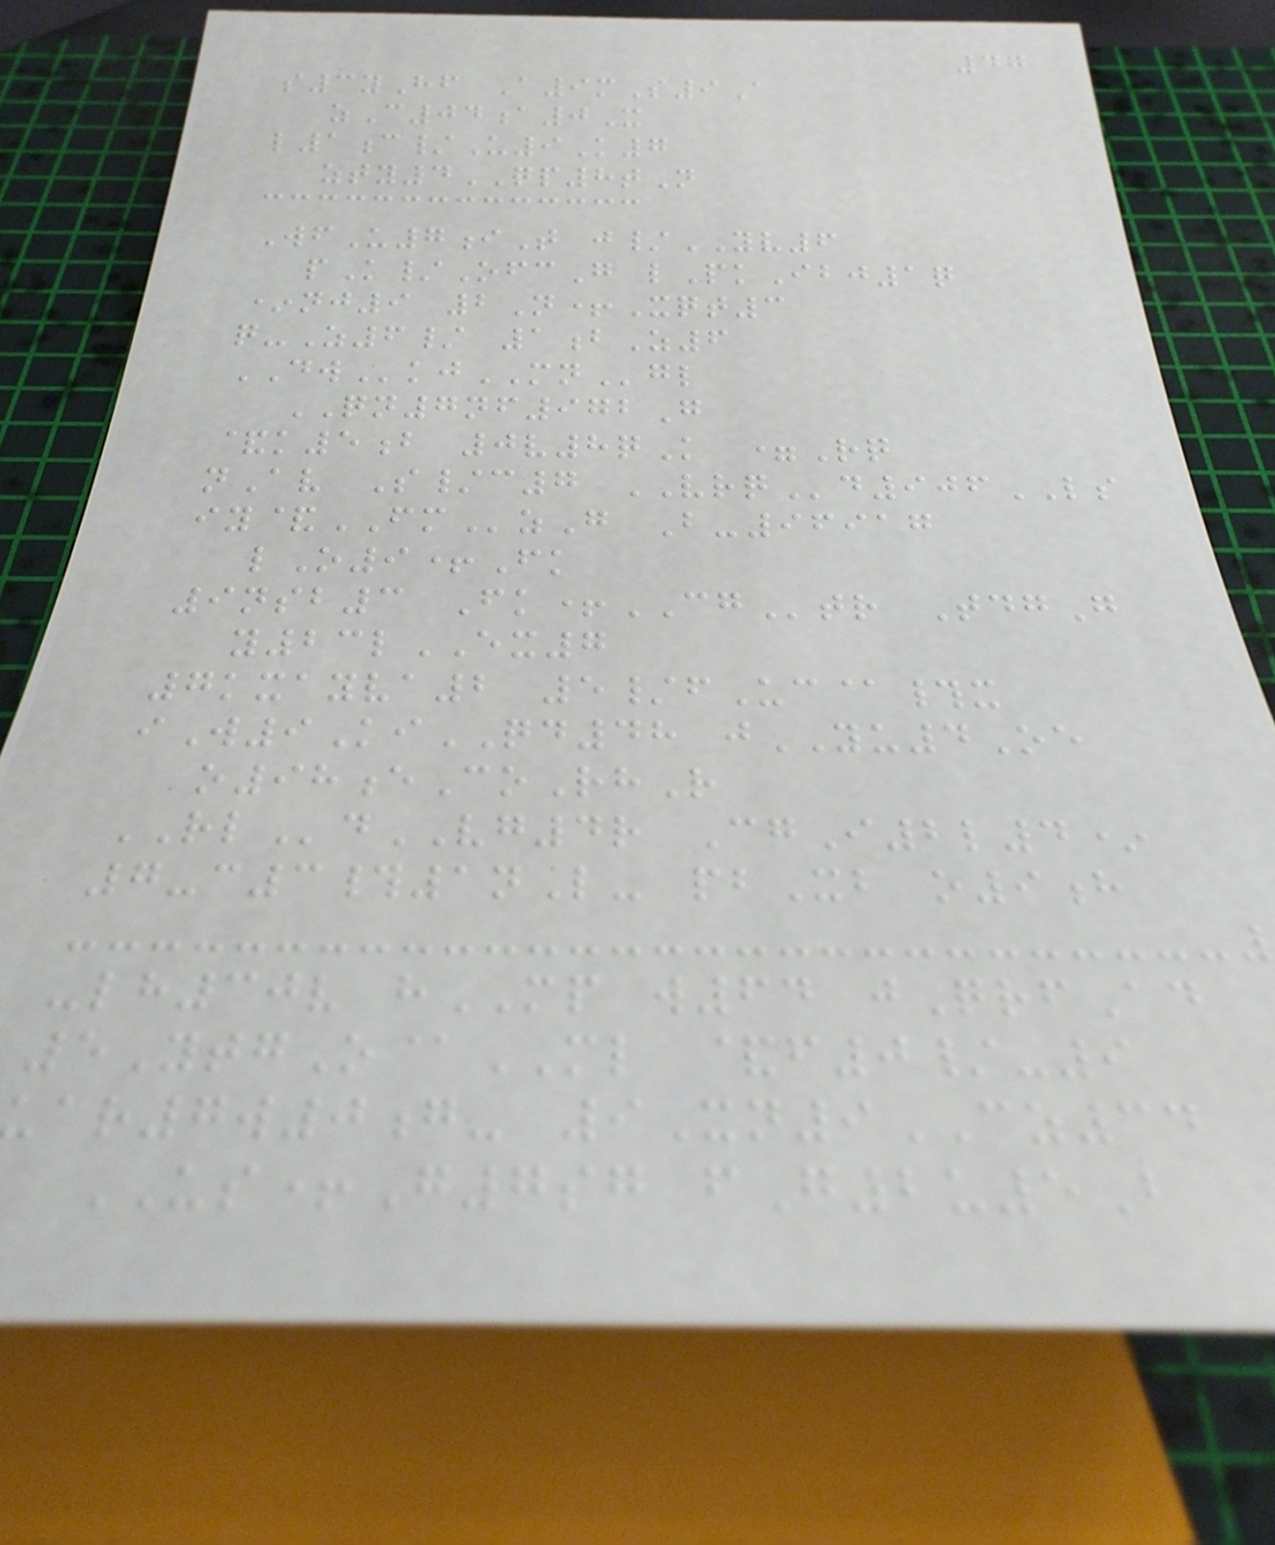47
s3yHf A9mS9A
zC04a0X
l1c/U9K7
zty4QP8tN
WfU7iT j/YV6
pK/OfcG lPkIbj1q
*nj9 2N+Xqt3
q-Z6/ 1bZ6
DWkjMNgl
QN7nf972G
&k5b 0v8qK =Rq
nAv S/c7 VRQd906LS
iy&FMzG B-96917
lO9+Fk
9nsb3 Fk+CGtr TdgG
y23lEX7
7kxayva2 5/fUc@#x
iW9KiQD48 jYU4Oe
o98eCoRhR
RLdVG4r CgI2l4*
7-c3#1nL- pbXb o9h
-lh30v hMP w64 jQrfAd
5YtgO@ML &f0/-9
uar7w0g- 9Xn9CZ34
US+G7sg fG2u5B
